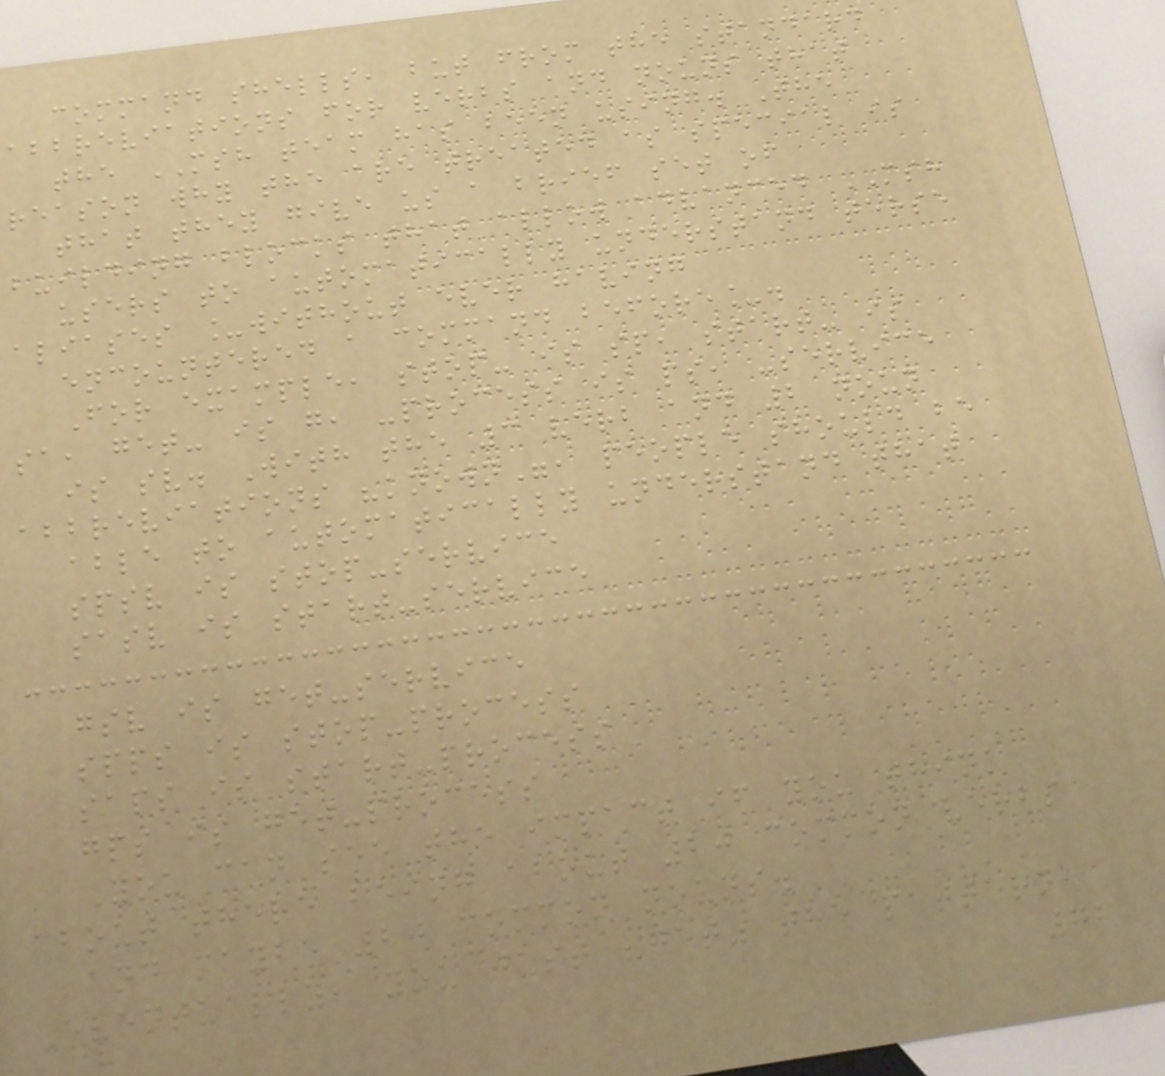command shells, but from the standard
abbreviations for verbs and nouns that
the MSH team has been using. The
reason why the are treated as special is
that they give us a brief set of
building blocks that allow advanced MSH
users to automatically understand terse
aliases _without ever having
encountered a command before_.
For example, stop- is sp, start- is
sa, get- is g, -process is ps, -service
is sv. With the 3 verb and 2 noun
abbreviations "known", people should be
able to automatically understand that
spsv is stop-service
sasv is start-service
gsv is get-service
spps is stop-process
saps is start-process
gps is get-process
You can see the impact if you think
about there being about 20 common verbs
and maybe 20 common nouns.
Eventually, you just "get" the pattern,
72
